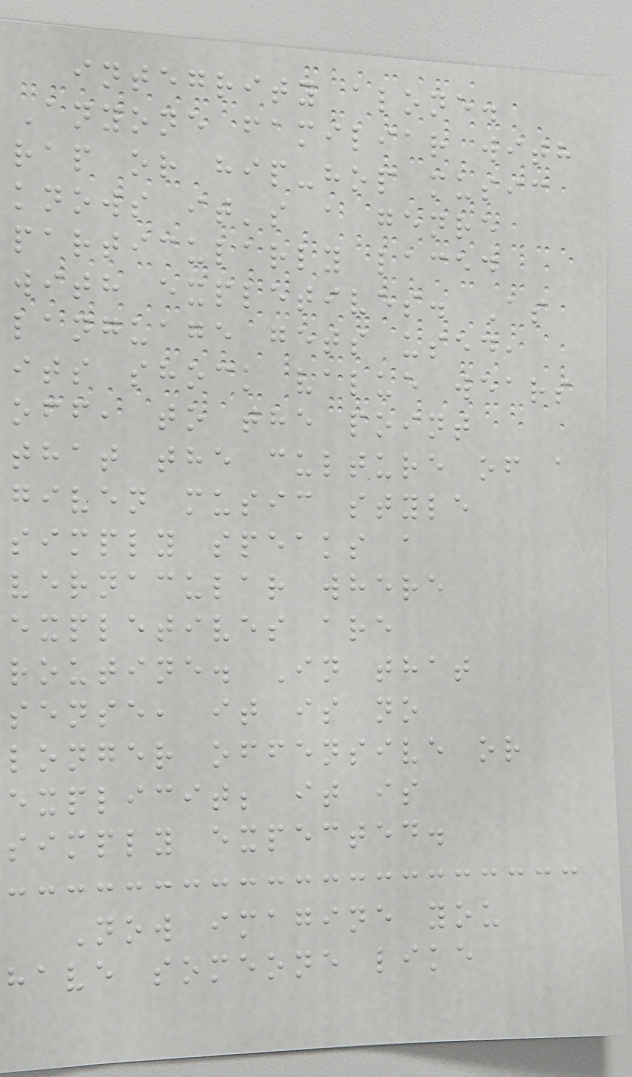integrity alone.
Anyone familiar with
rap or hip-hop music
knows it's a genre
particularly laced
with expletives. As
language gets used,
its shock value wears
off, to the point
that the culture of a
given music style
simply speaks a
vernacular where
expletives are
routine. In that
sense, it is no
longer offensive or
explicit; it is
simply expected.
Now imagine you
have someone like
